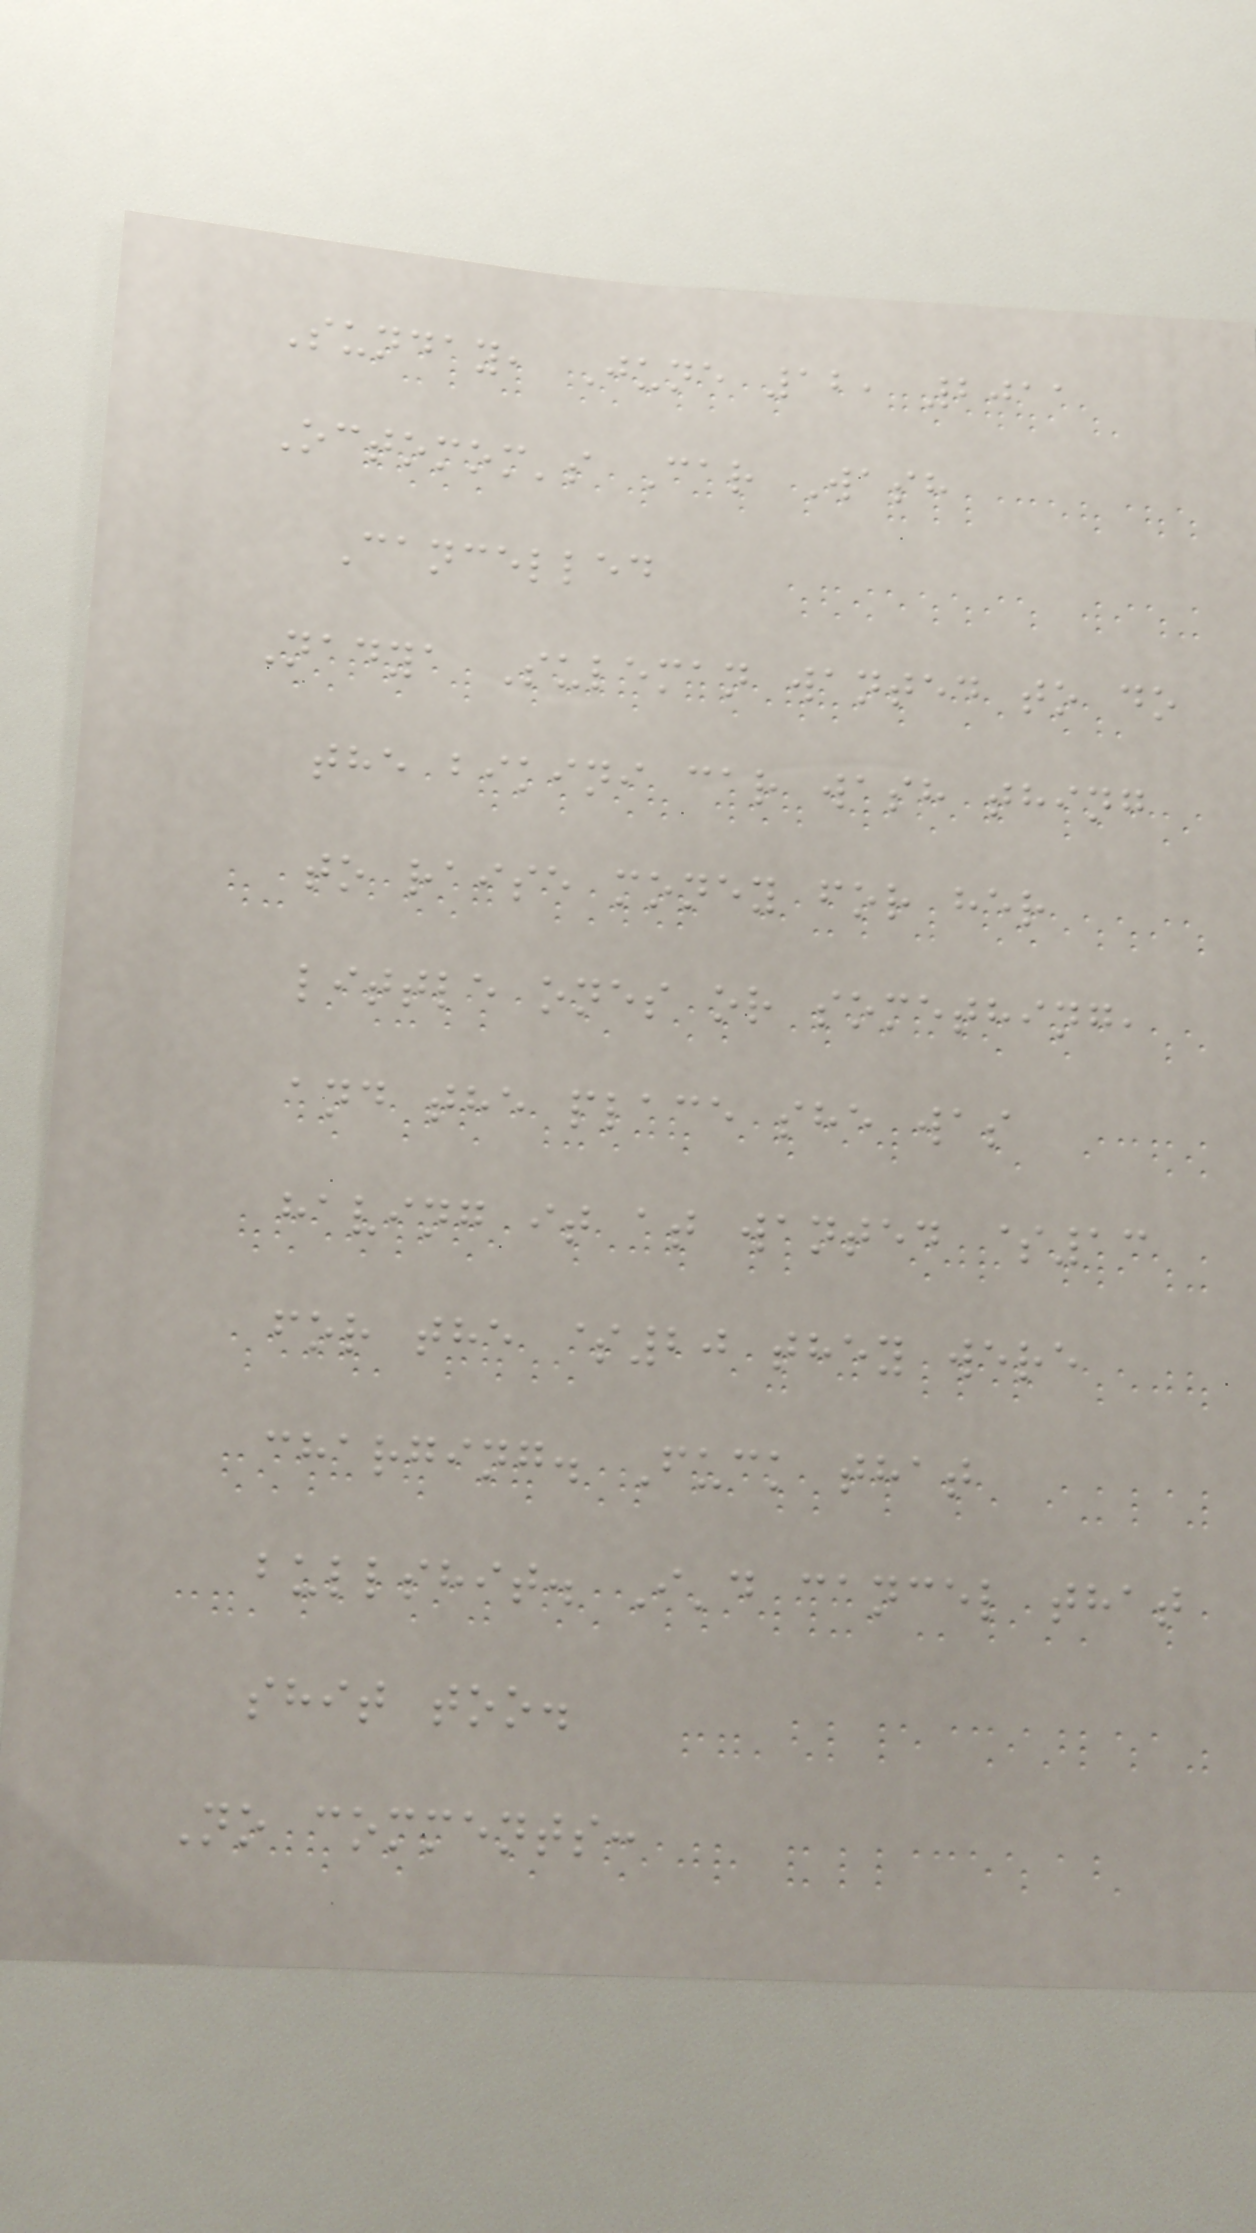Sunday, June 12, 2011
Octomom's Car Wash
Cancelled
Nadya Suleman wanted to do
the bikini car wash thing
to raise money for her
little ones or something,
and the place she was
having it at wanted $13
for the $20 they were
charging. Fuck that
bullshit. I'd cancel that
shit too.
No comments:
